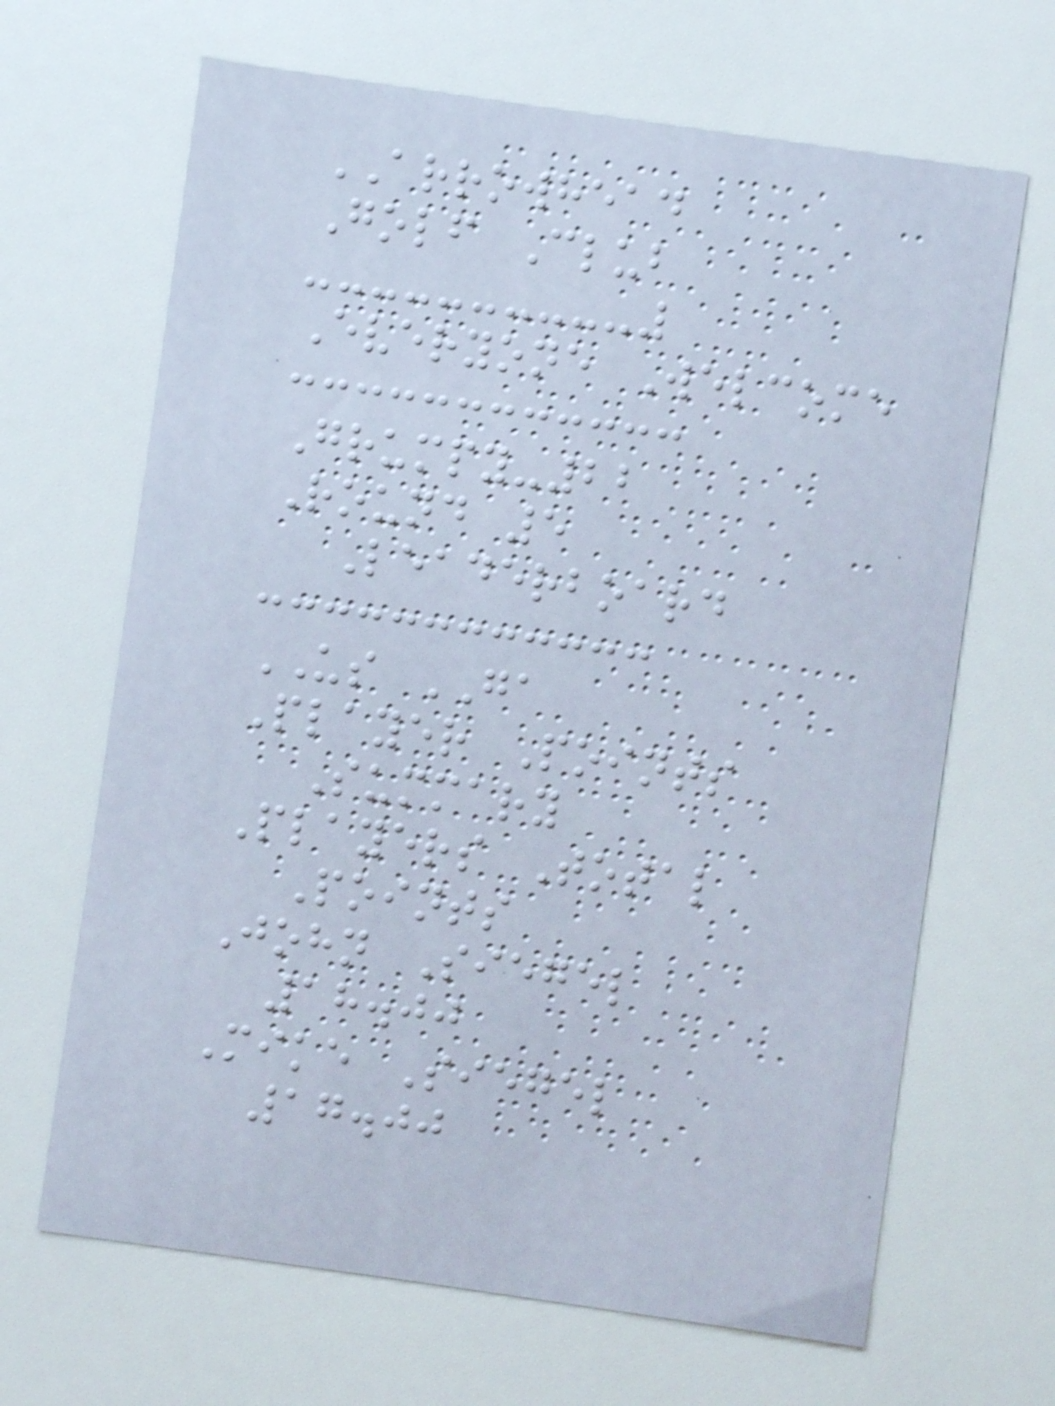ARROWHEAD
Golf Club
Everyone Welcome
Grumpy-22
Round 5
Leaderboard
US GA
Player Points
Summary
Players Total
Points
John Siegel
18.00
Mike Siegel
17.00
